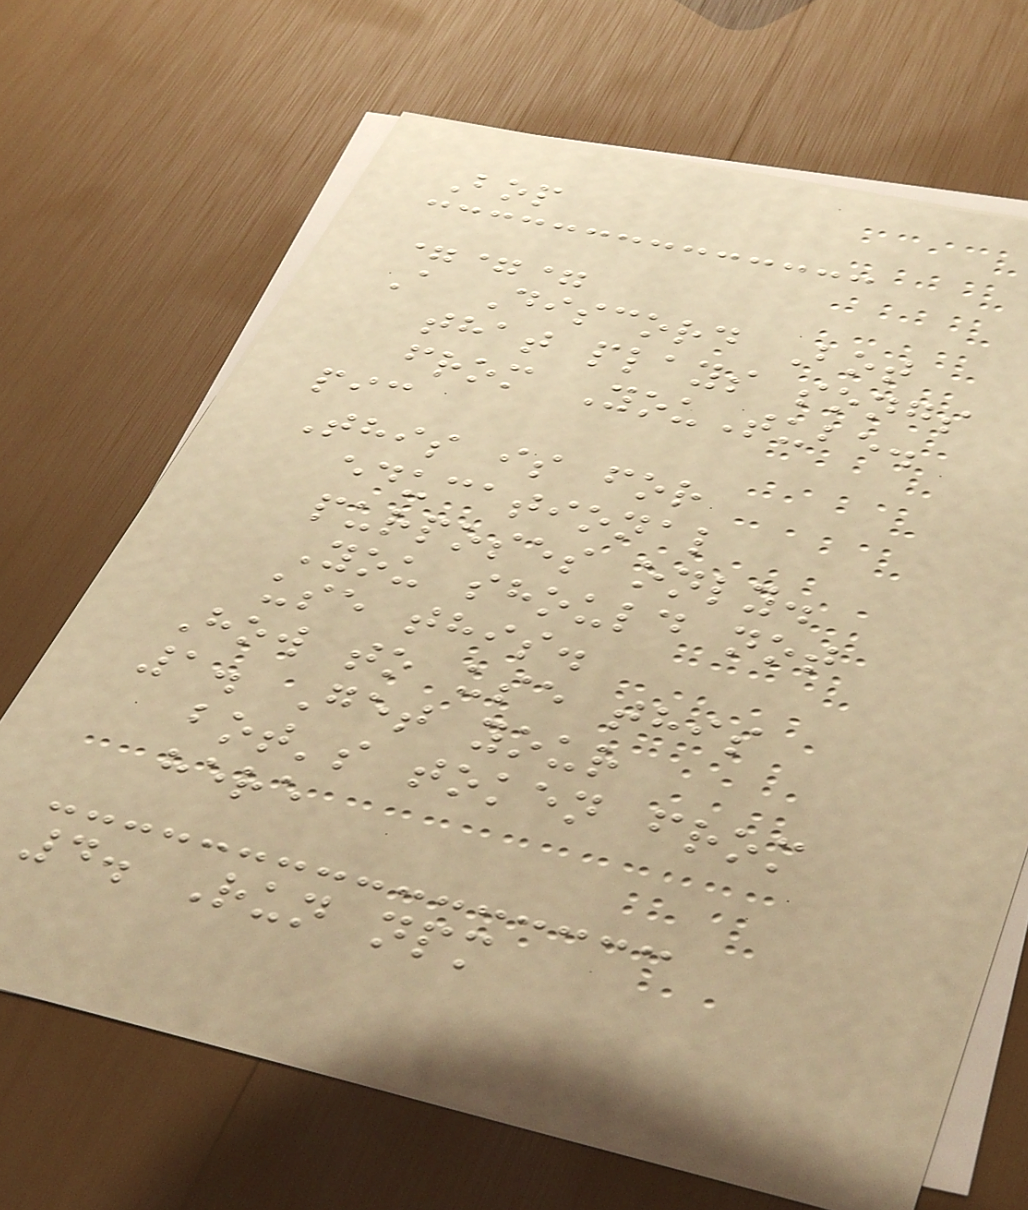Bop
===
A Discord Bot
that plays songs
from YouTube.
pic
This is for
educational
purposes only.
You should not
use this.
How to use this
1. Get your
bot's token from
here
4. Run npm
